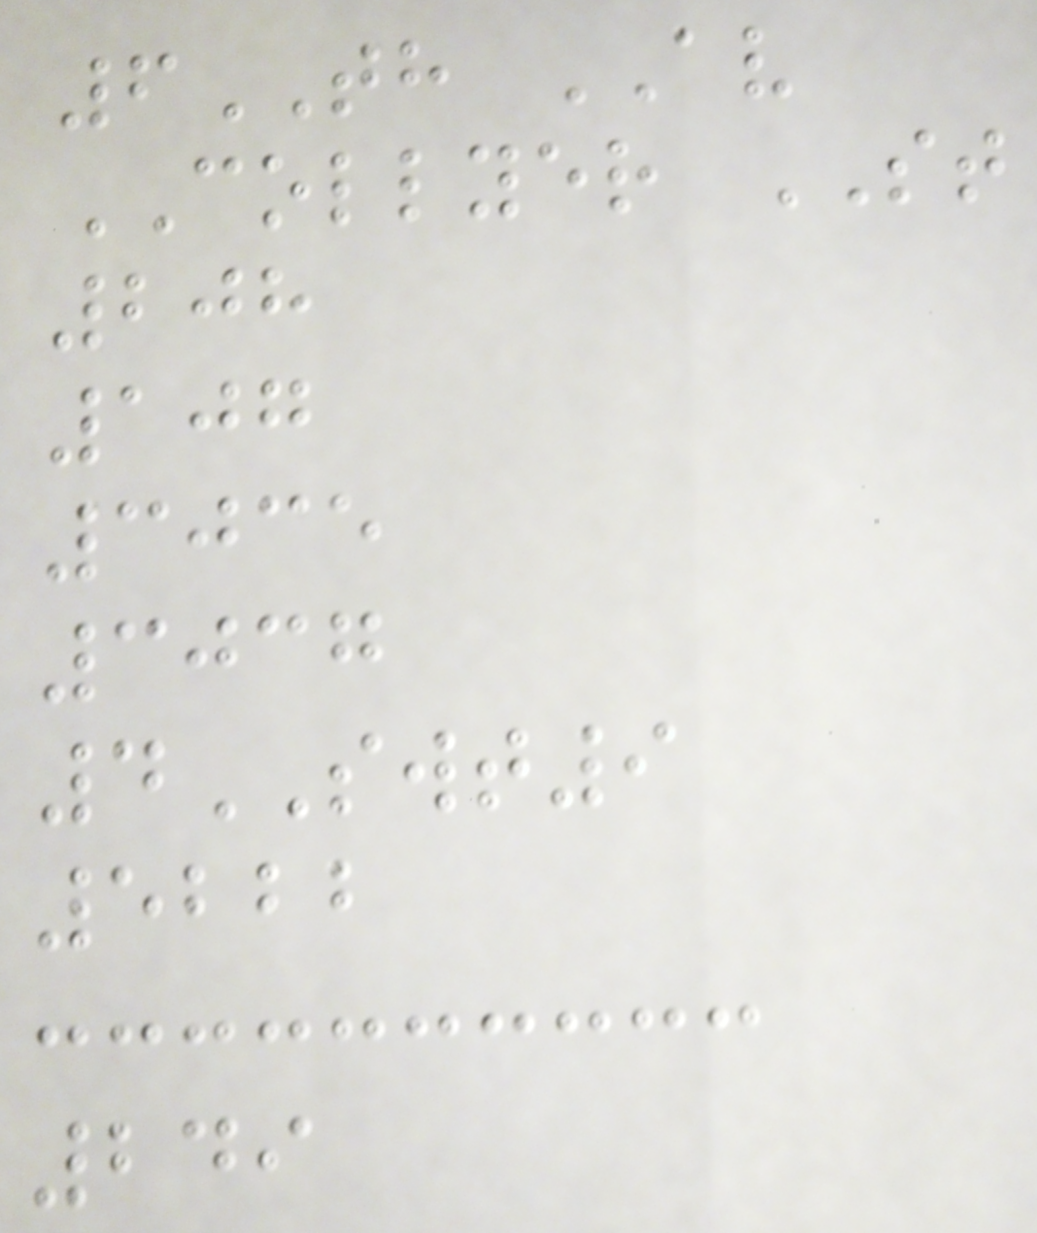6TH AV
COLLYER ST
208
107
3035
3037
4SWT9
5222
249
